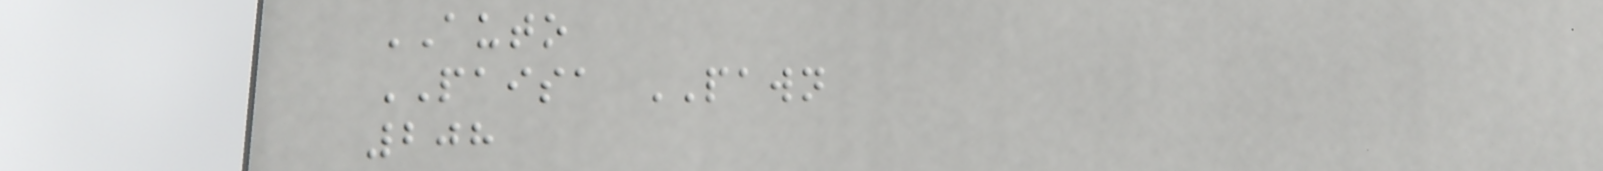AUTO
PAISA PAWN
208
